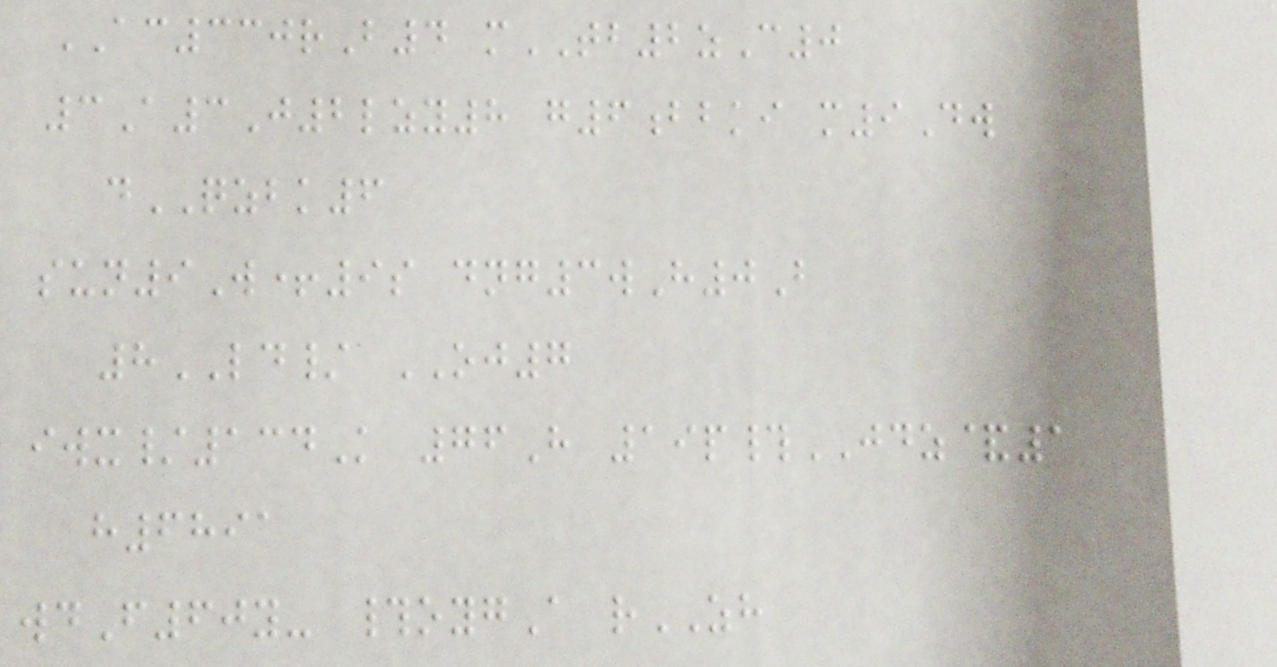AC330rB4 mTB2zC0
3A3J2lzy8 g6bbki m9Dw
dQZBK6
sun9W+9s dng3wH0B
8LD/ OJ7
iwx/134K 76H 19p#JDZ&1
h6891
wdF60y- #oygA rZH
